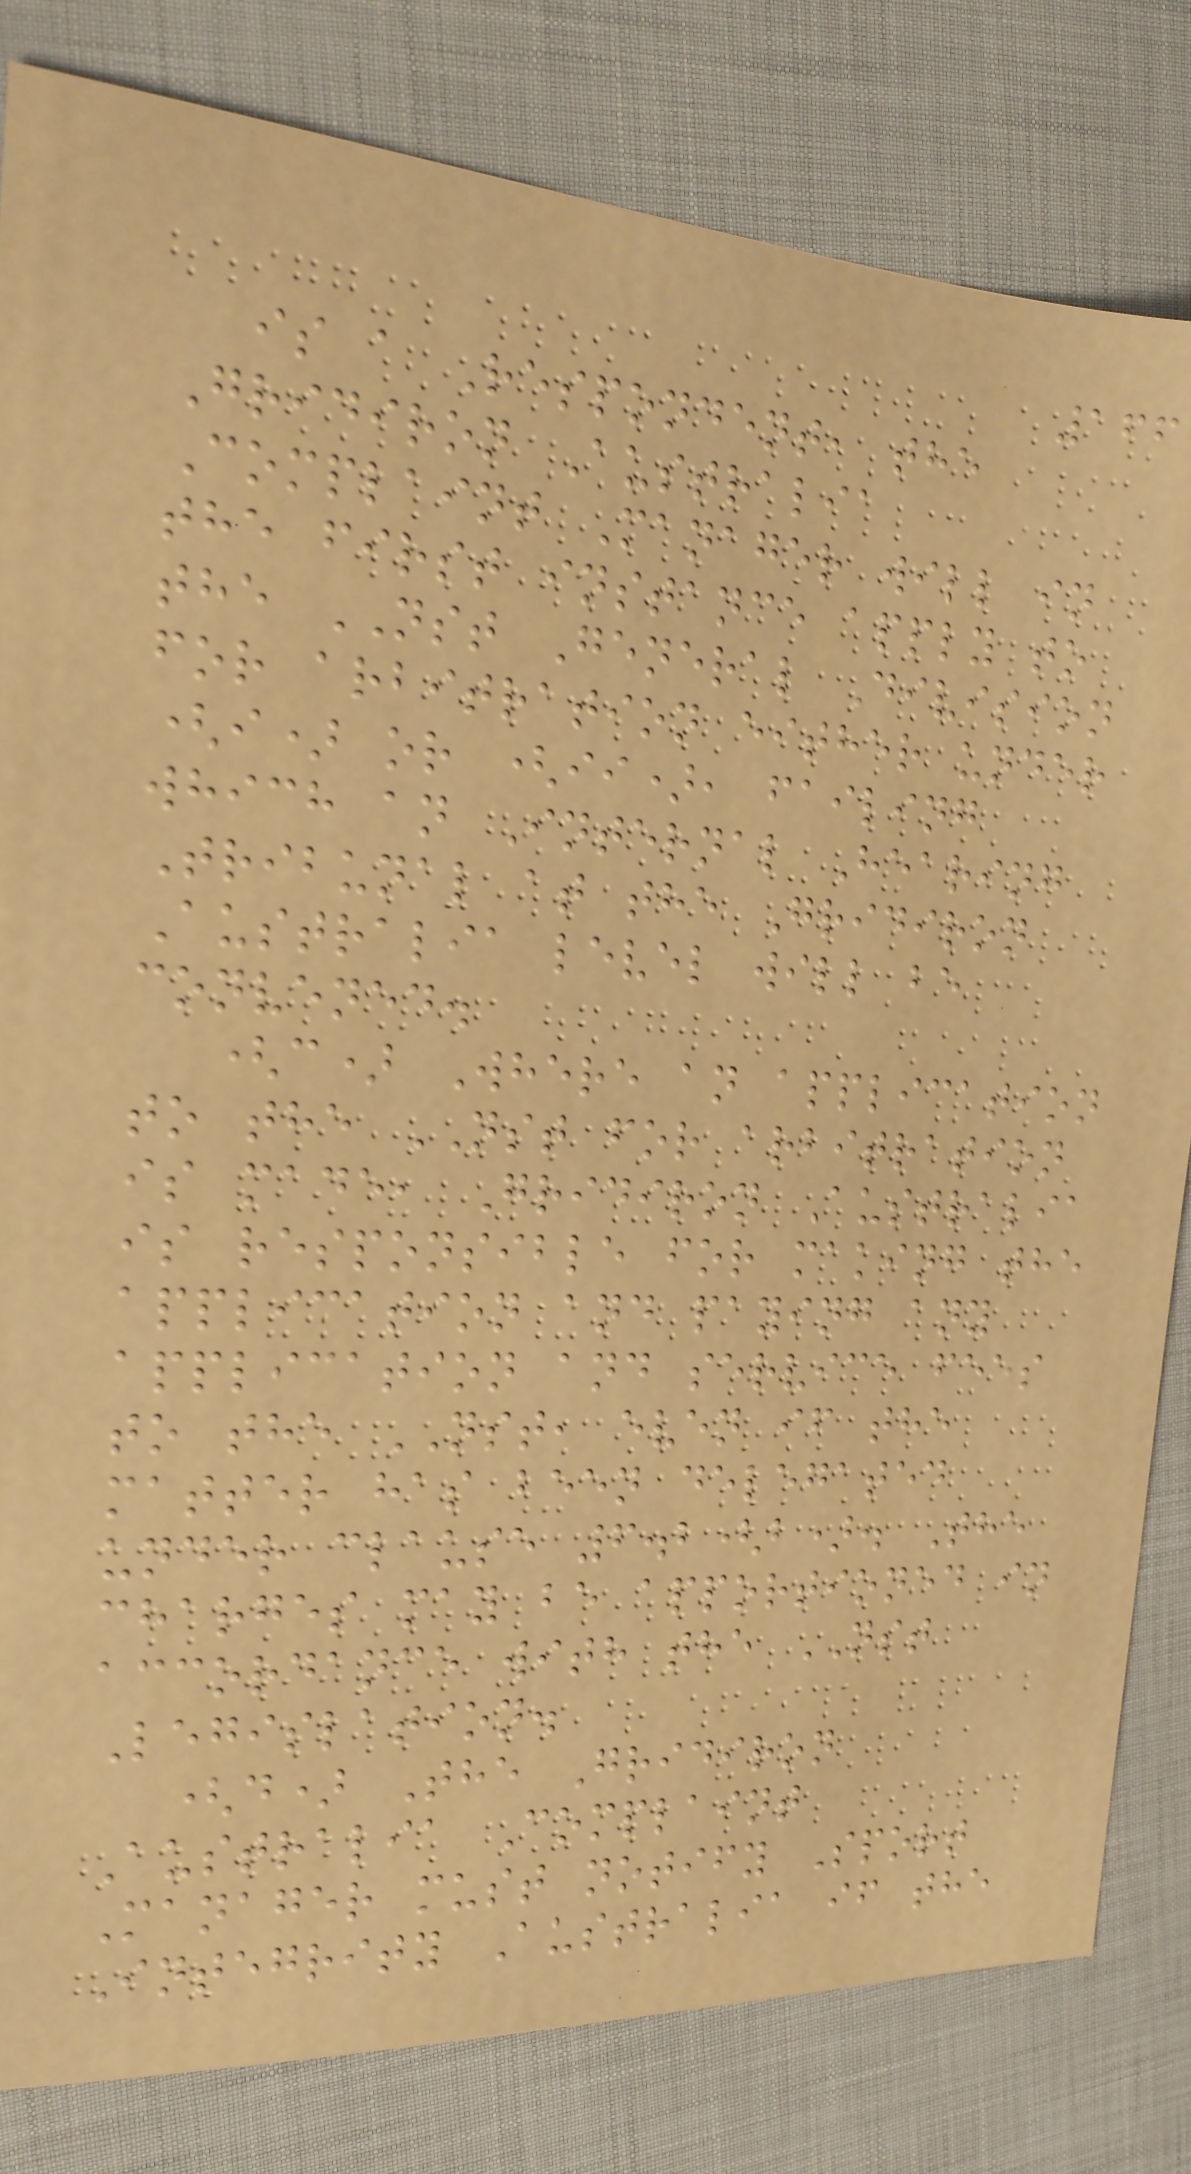166
is a Respondent, the
Gridiron Australia
Complaint Manager will in
the first instance apply to
the NST General Division
for arbitration either under
(i) or (ii), failing
which an Internal Hearing
Tribunal at the Gridiron
Australia level will be
convened.
(c) Where an application
to the NST for arbitration
is made, Gridiron Australia
is responsible for making the
application and paying any
application and service fees
to the NST, even if the
matter has been delegated
under clause 6.2(b). The
charges may be apportioned in
accordance with the NST
Legislation.
(d) The Gridiron
Australia Complaint
Manager must notify Sport
Integrity Australia if the
